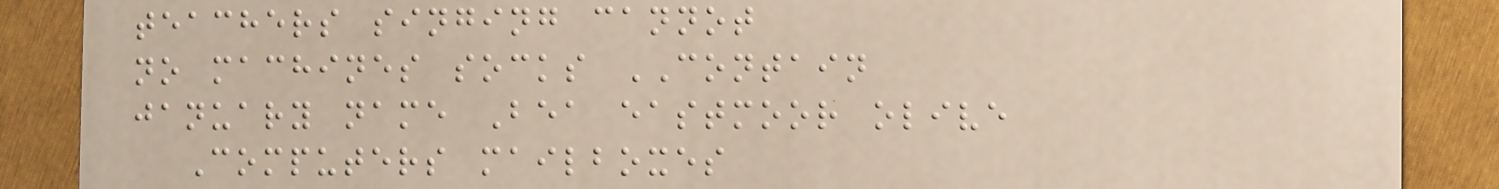teachers singing cannot
no machines socks CONTAIN
january name Bea eastmoor olive
Computers mailboxes
